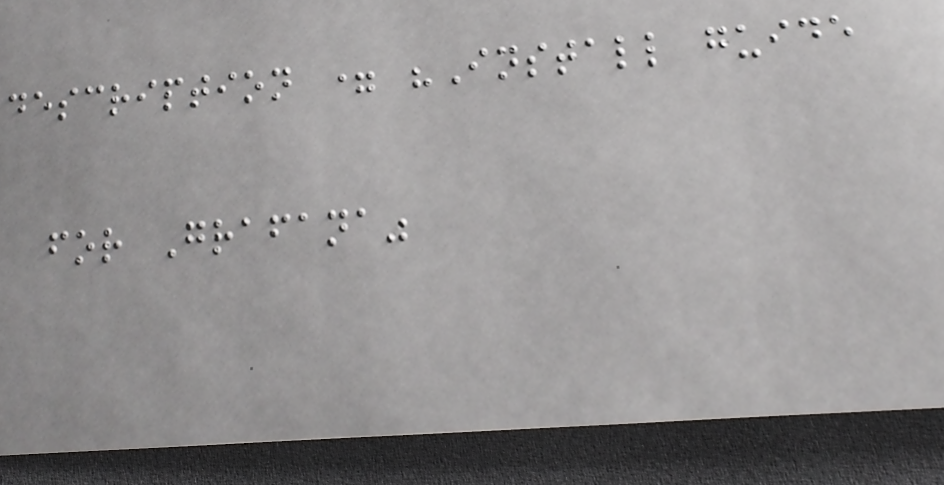description = "Install guide
for Grafana"
